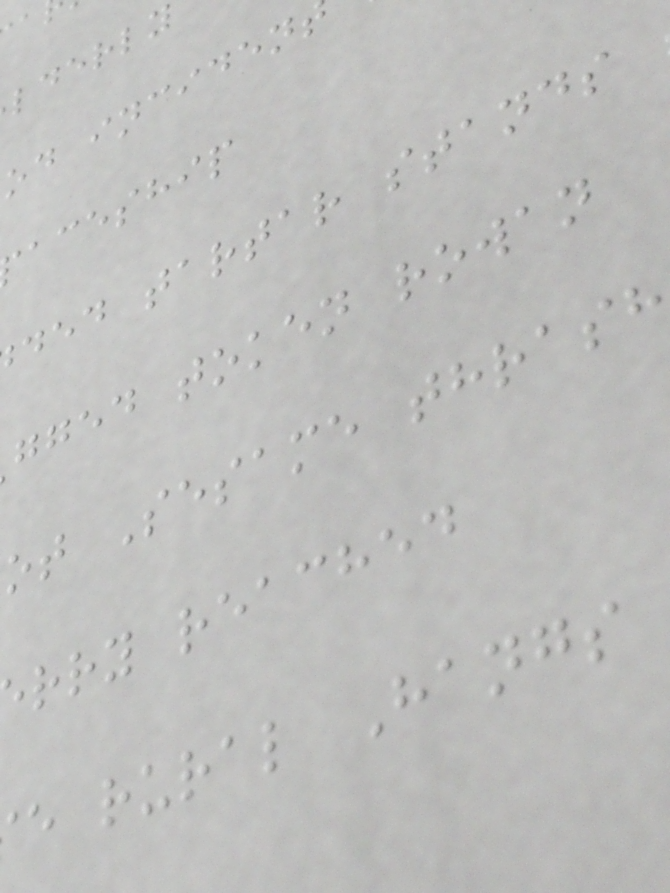lderly
od inciden
aceship
ded tartar stands
gged token rowan
ot Sesame thrash
rry reached
e rural Hangs
